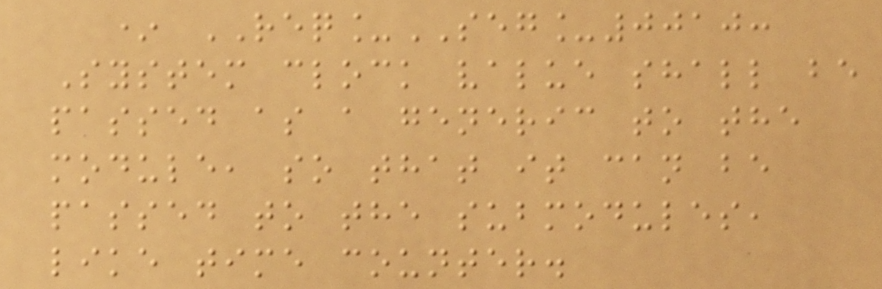* REQ_SEG_0010:
System clock value shall be
passed as a generic to the
module, so that it can be
passed to the submodules,
like time counter.
